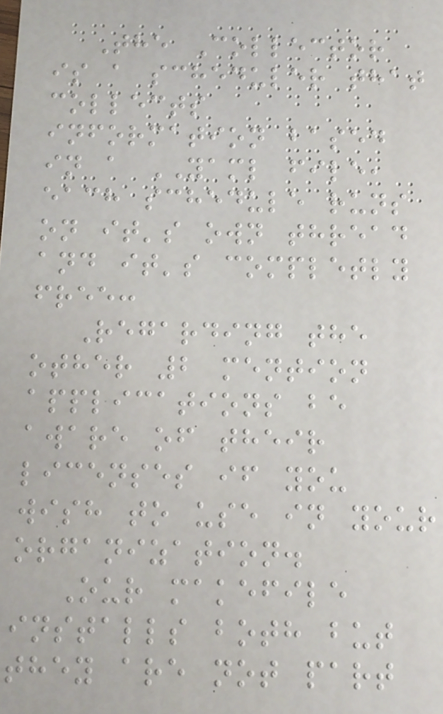The Collector
is a scheduler that
collects
information based
in a YAML file,
each schedule runs
on it's own thread
and it's completly
free:
Regarding the
other 2 mention
applications be
aware of their
licenses if you
wish to use in your
organization.
Our makefile
installs both but
they are not part
